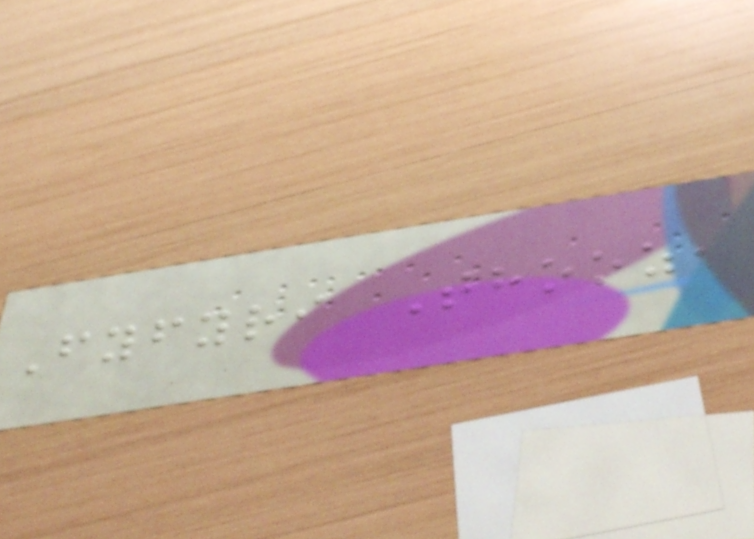Fyfyri Thooz,
